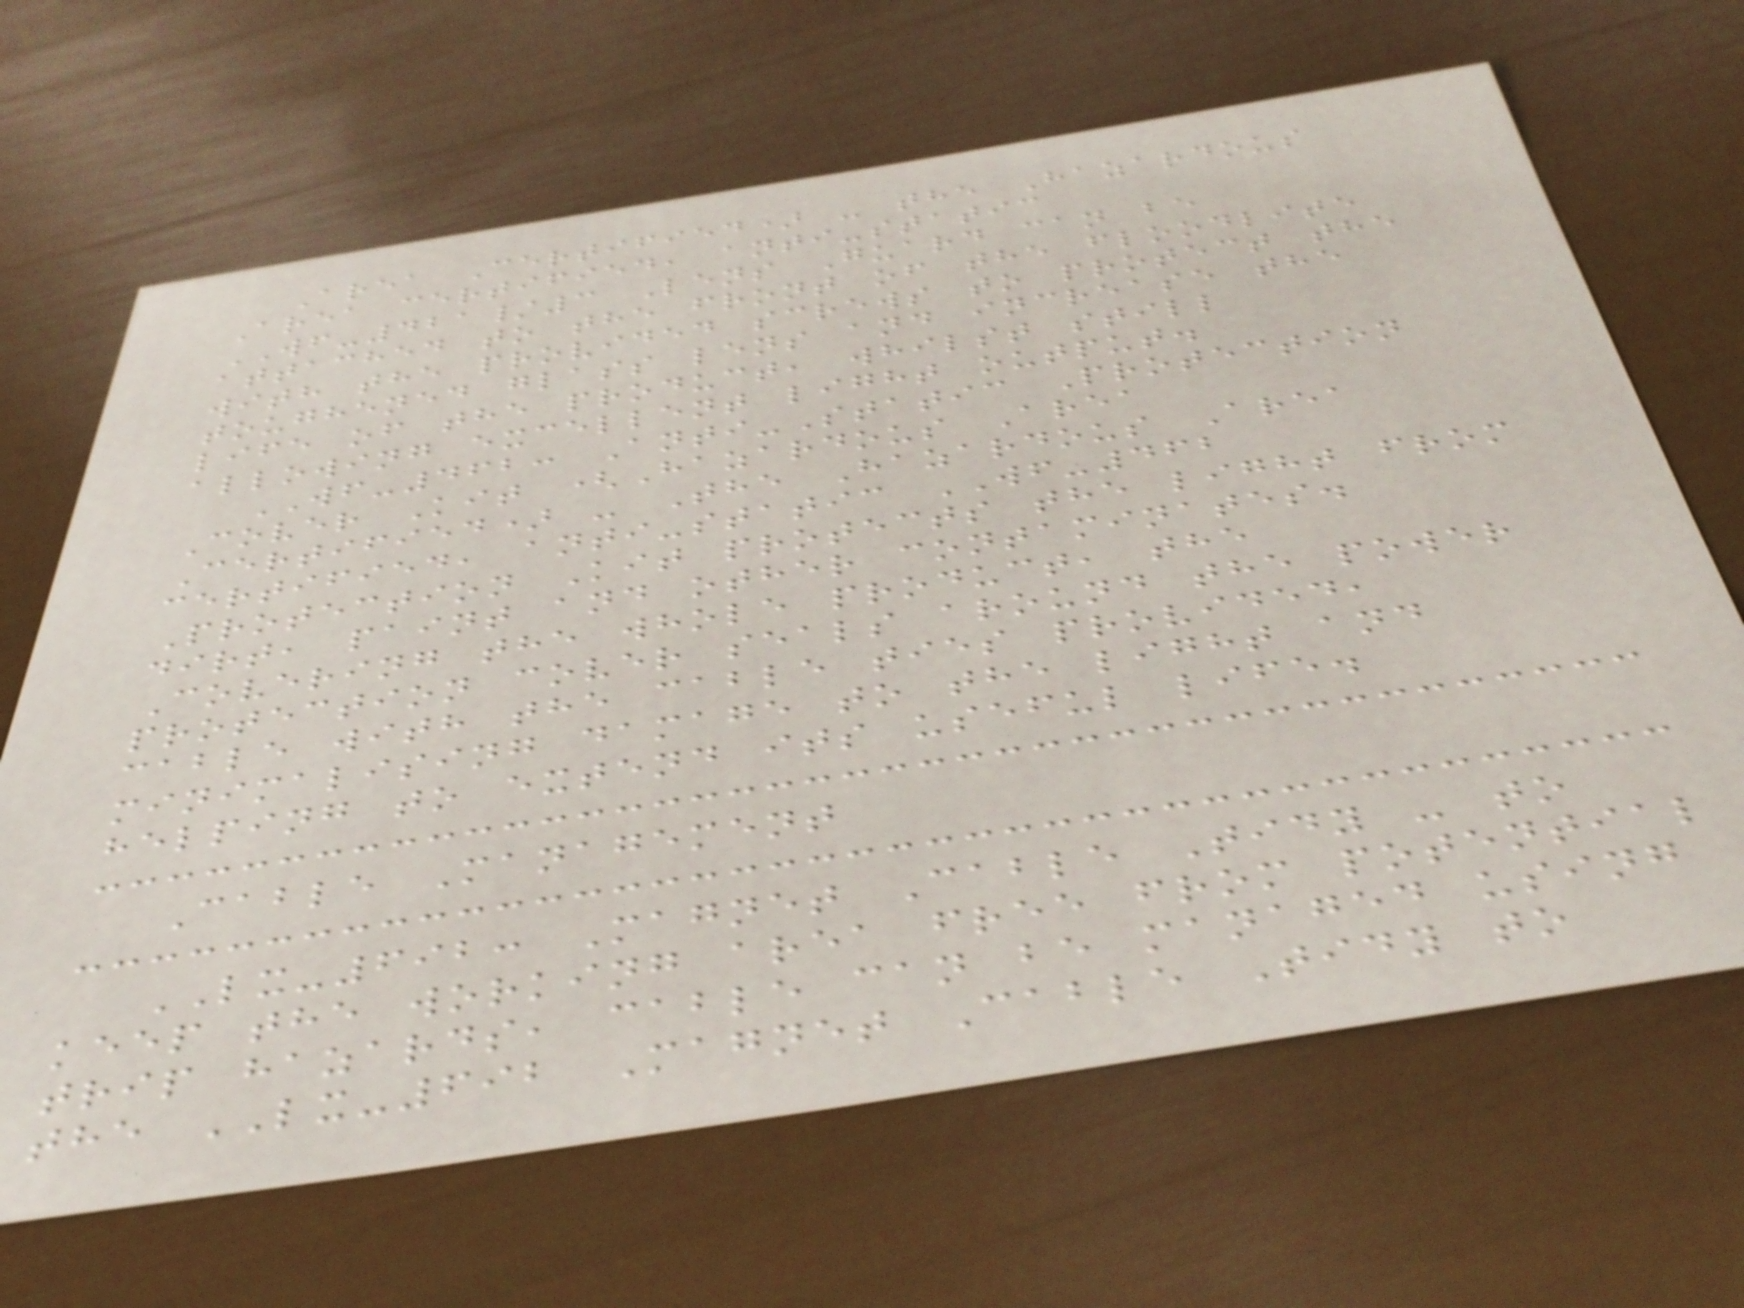Area Certified) - the Hazardous
Area certified, anti-static
WF-421/3 Lens Guard can be
attached to the front of the floodlite
with the provided screws to protect the
toughened glass lens and increase the
life of the product, whilst still
allowing excellent light output.
WF-462: Anti-Static Protection
Cover Kit (Hazardous Area
Certified) - The Hazardous Area
certified, anti-static WF-462
Protection Kit protects the light from
dirt, paint and other contaminates.
Covering the whole product, the
protection cover seals around the power
cable with the cable ties provided,
minimalising damage to the light and
helping to extend its useful life.
Cable Management
LX-692: Magnet Cable Tidy - to
keep the working area free from potential
trip hazards, cable can be managed using
the LX-692 Magnet Cable Tidy to
